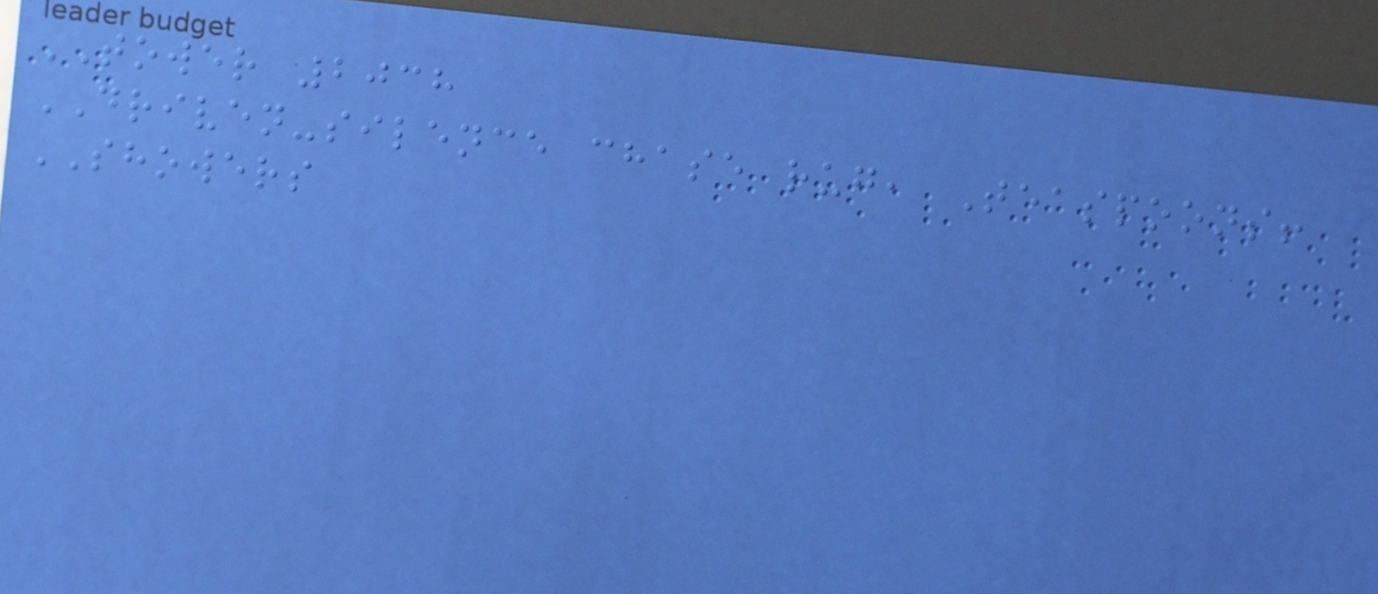TOWER 2038
DRIVEN-silence chase rug, Teaspoons!
SHOWERS
